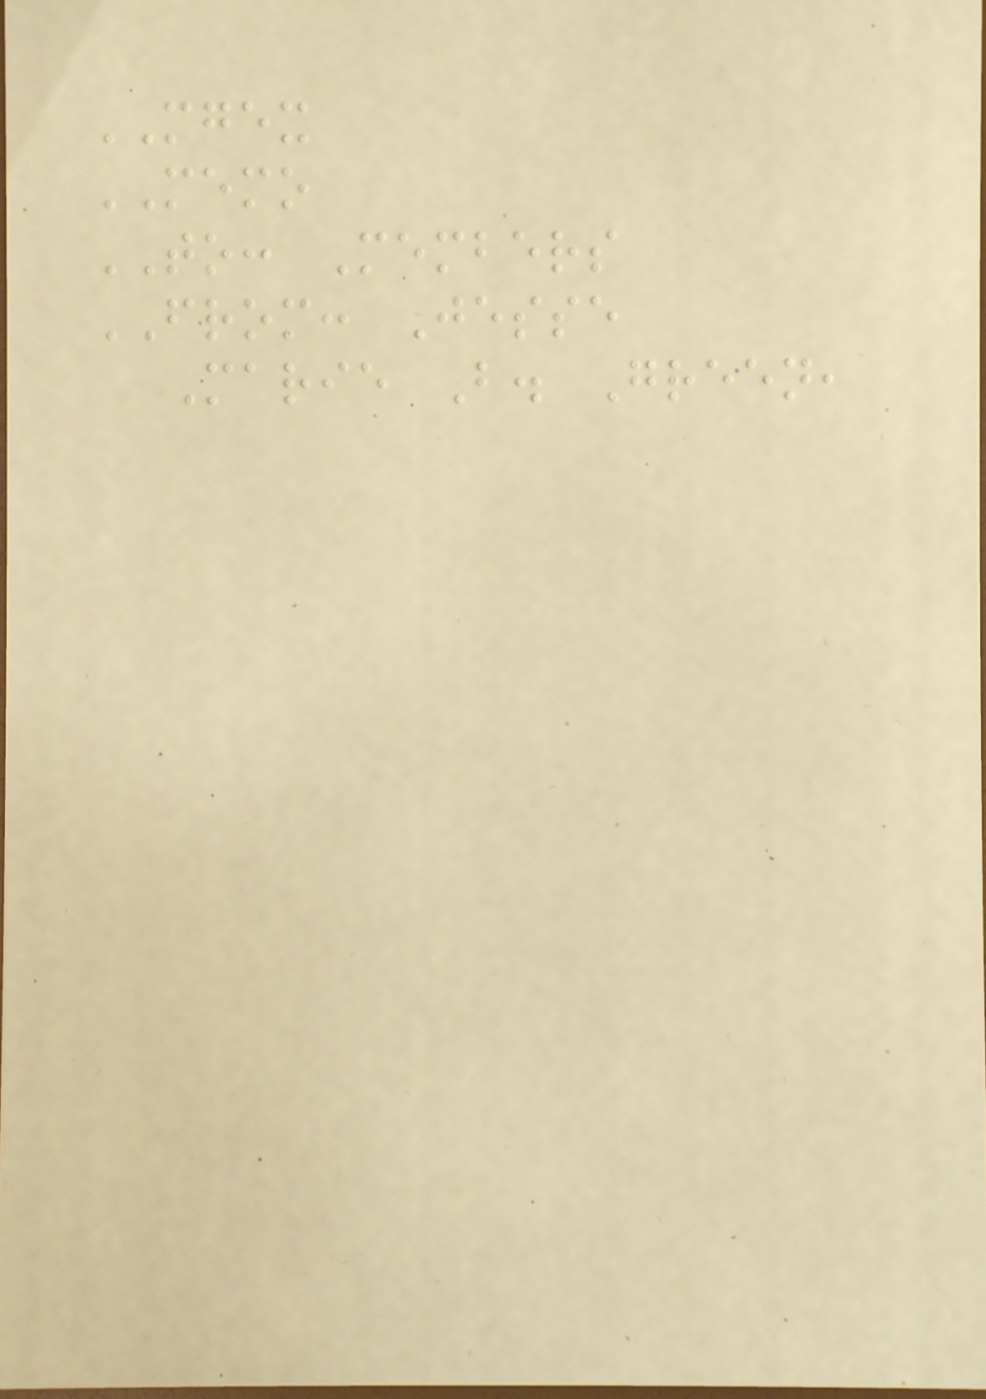MGEX
MEMO
TO: Members
FROM: Jesse
Marie B. Green,
